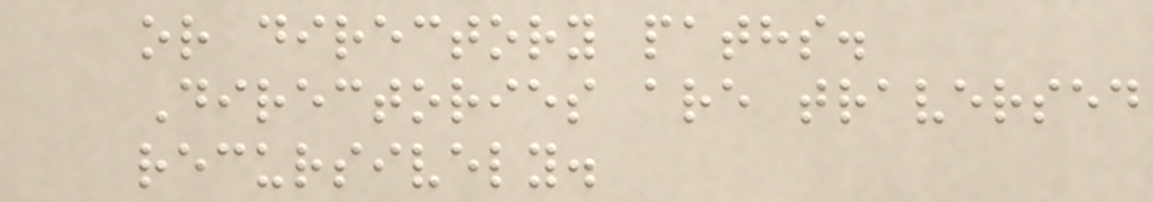or directory paths.
Directories are traversed
recursively.
